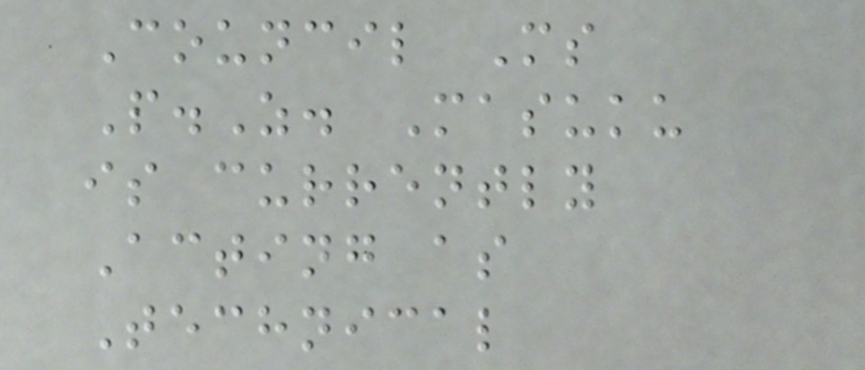Council Ms
P.Z. Masuku
is currently
Acting as
Technical
